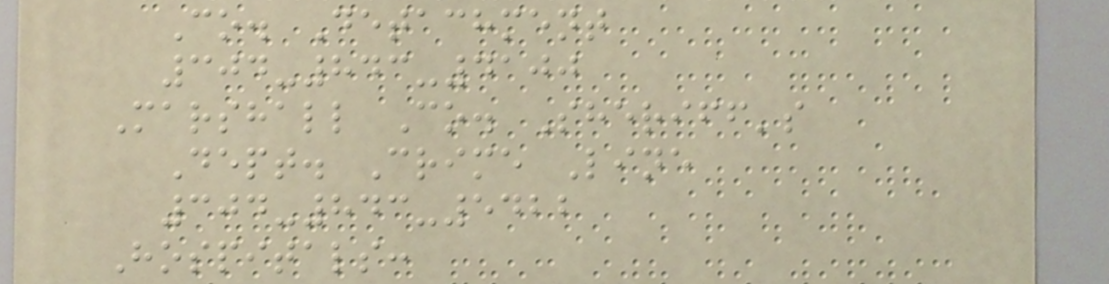Co. Detachment
304-843-4100
Marshall Co. Sheriff's
Dept. Crime Line
304-843-5422
Hospitals:
